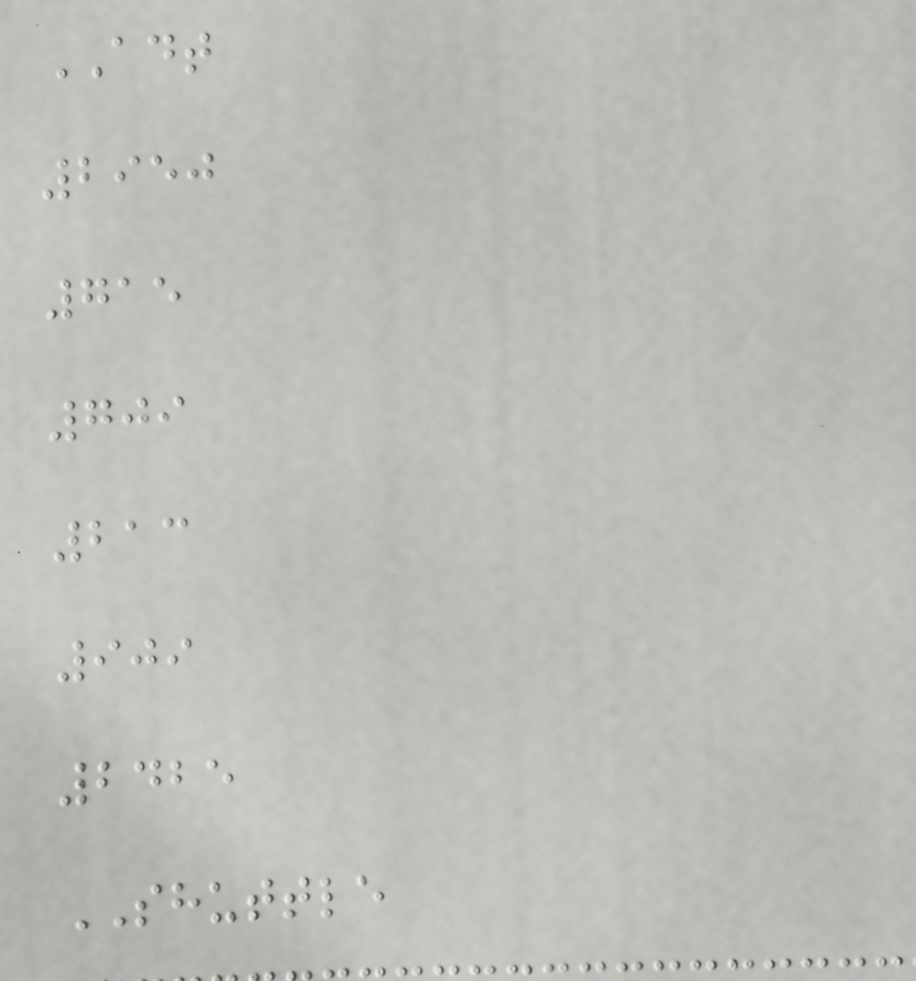ADT
2950
715
709
213
909
2425
SHUTTLE
